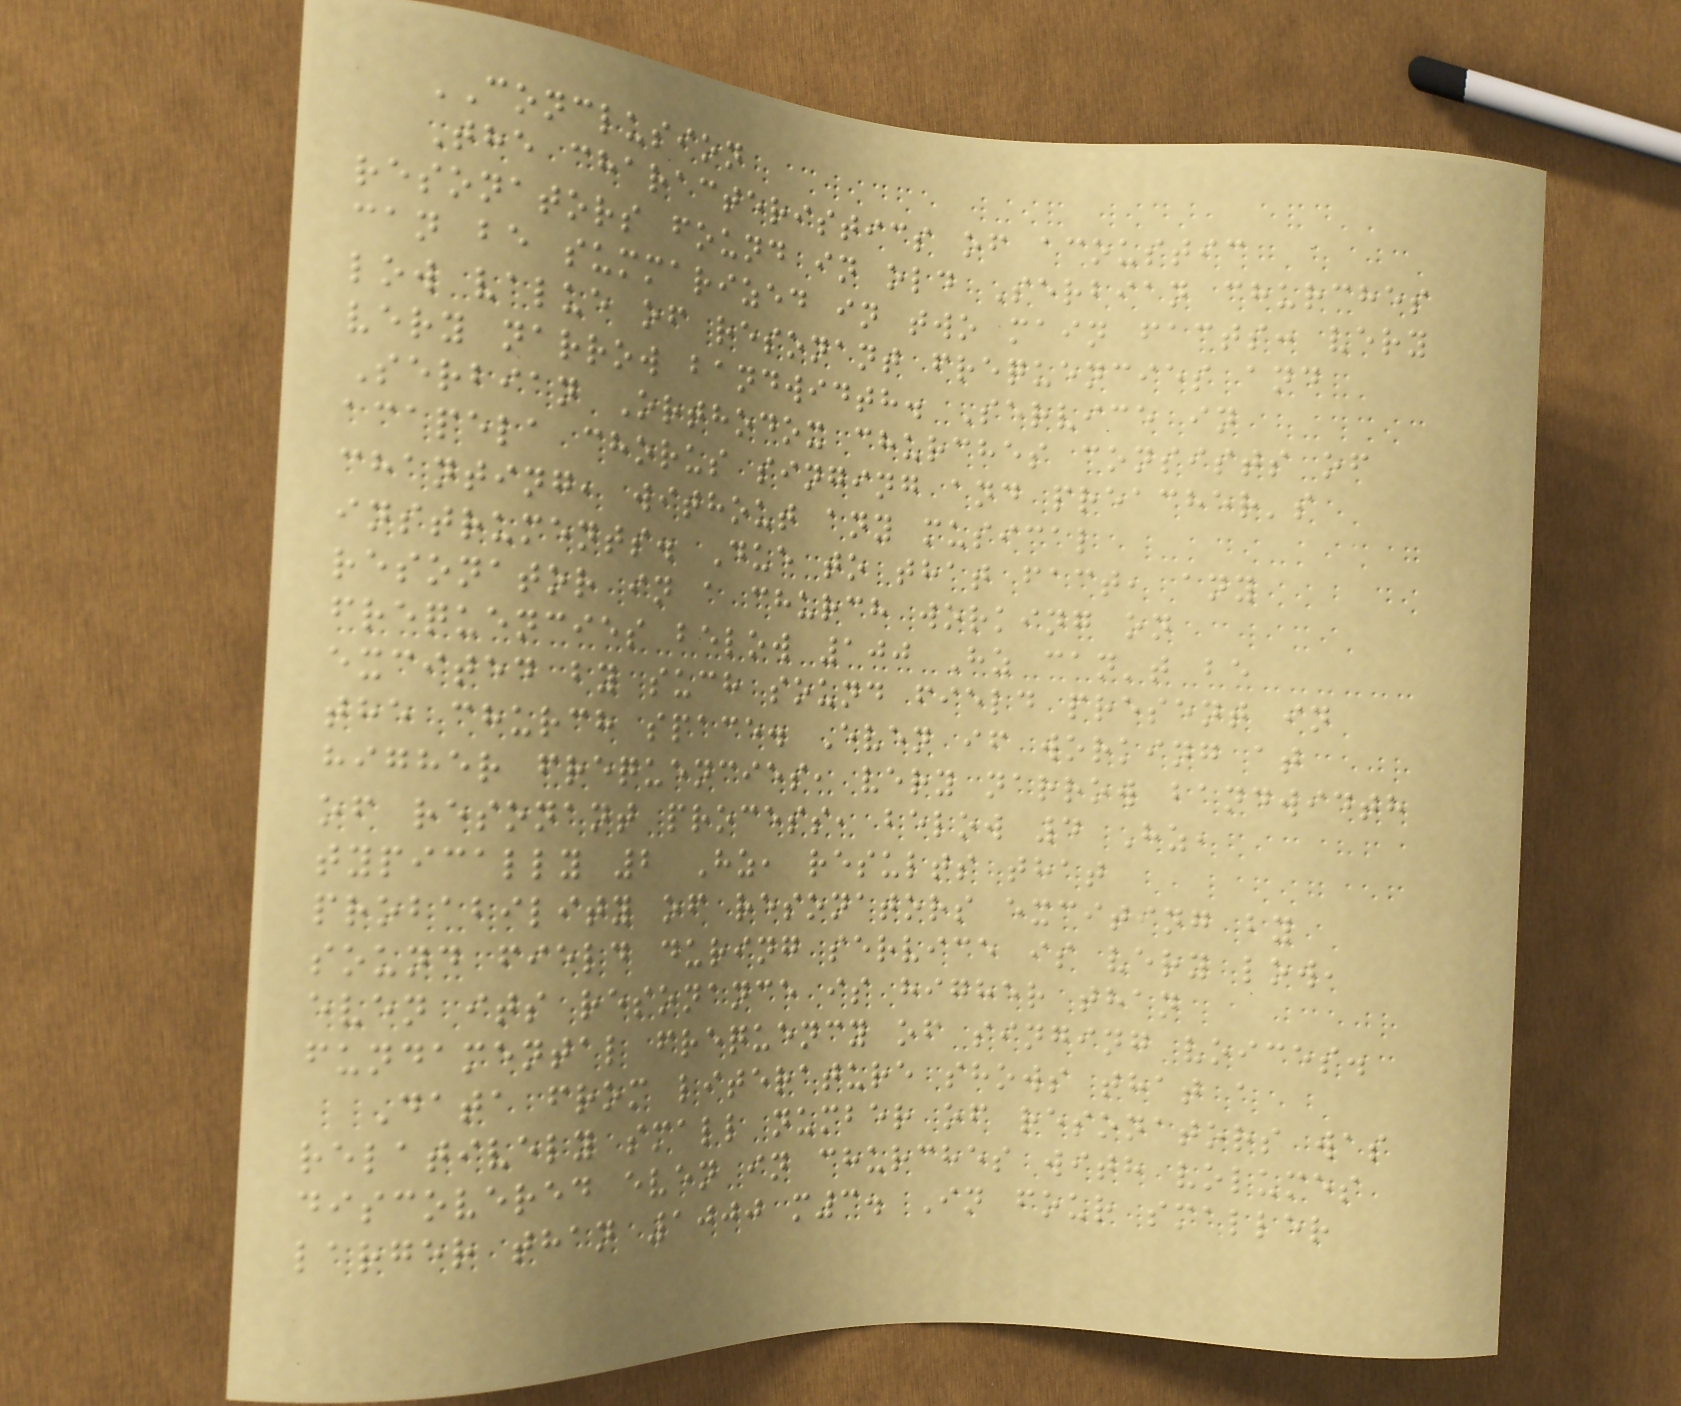CONCLUSION
The characteristics of acoustic
resonators found in old Serbian churches
can be summarized in two main facts: very
low value of resonant frequencies and
very narrow bandwidth. Service in
Serbian Orthodox churches consists of
acapela chorus singing and preacher's
chanting, without any musical
instruments. Due to that fact, any
resonator in a church working on
frequencies below 100 Hz can't be
excited by such sound field present in
the church space. Even if working at
higher frequencies, very narrow bandwidth
of resonant process, below 4 Hz,
typically 2 Hz, results that
probability of resonators exciting by
sound field during service is very low,
even its resonance is higher than
fundamental frequency of singing voices.
Data from literature shows that a
relatively small number of resonators was
discovered even in churches with volumes
larger than 1000 m3. In four smaller
